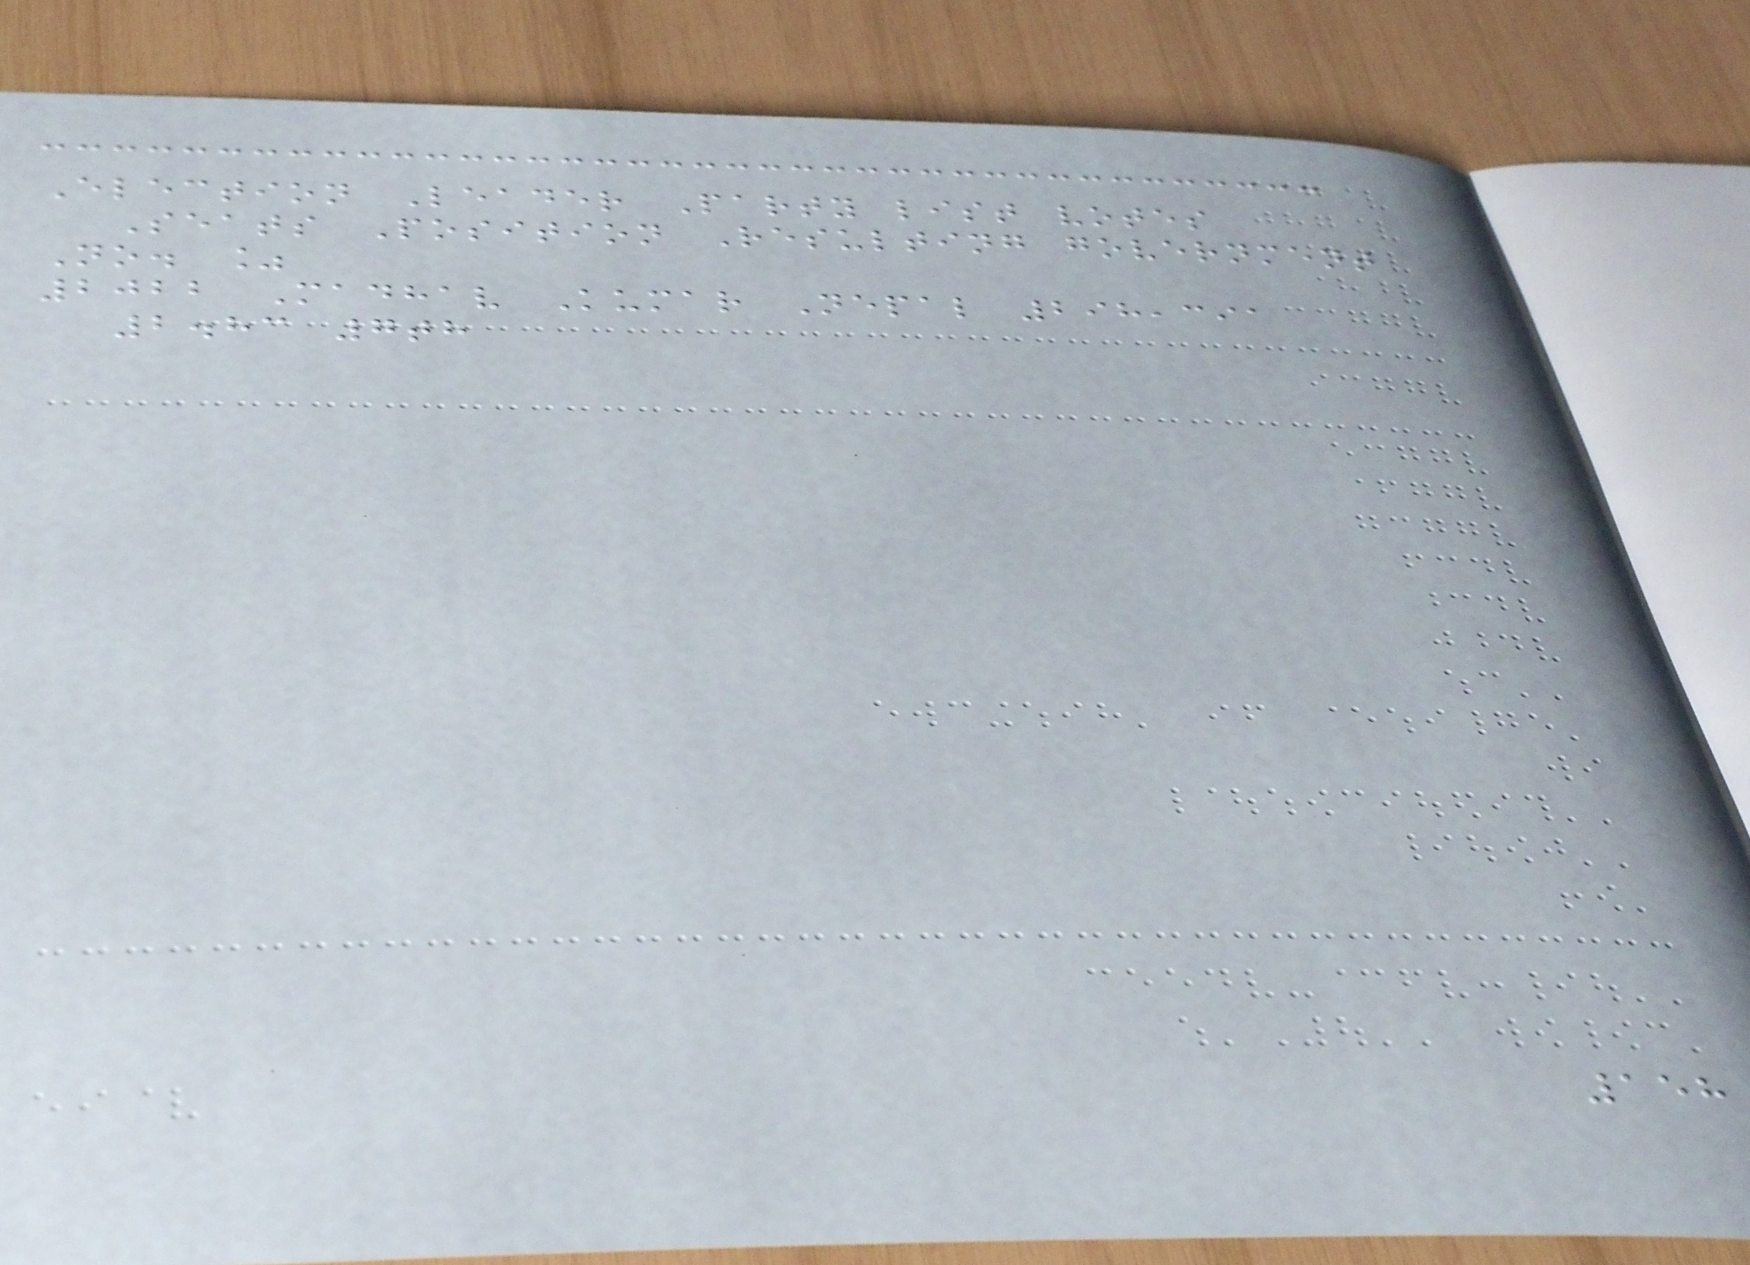Election Leader Party list votes
Seats Position Resulting government
No. %
2022 Madhav Kumar Nepal 298,391
2.83 7th
158
